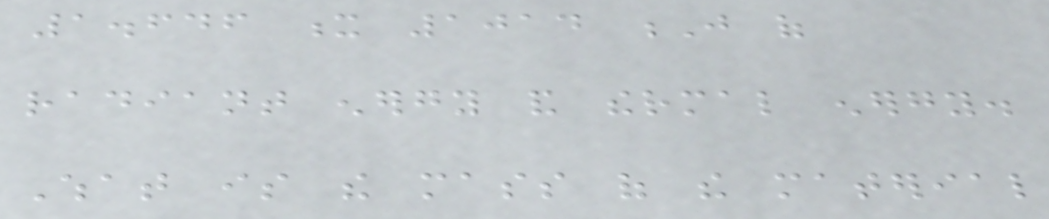1.646 x 1014 J of
radiant energy and thermal energy.
What is the mass of the material
